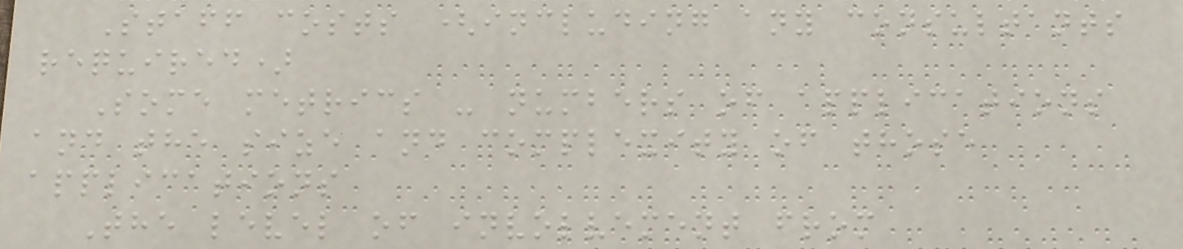Staff costs (including any consultants
required)
Some metrics - numbers of applications
and the size and complexity of those
applications
The level of involvement from
